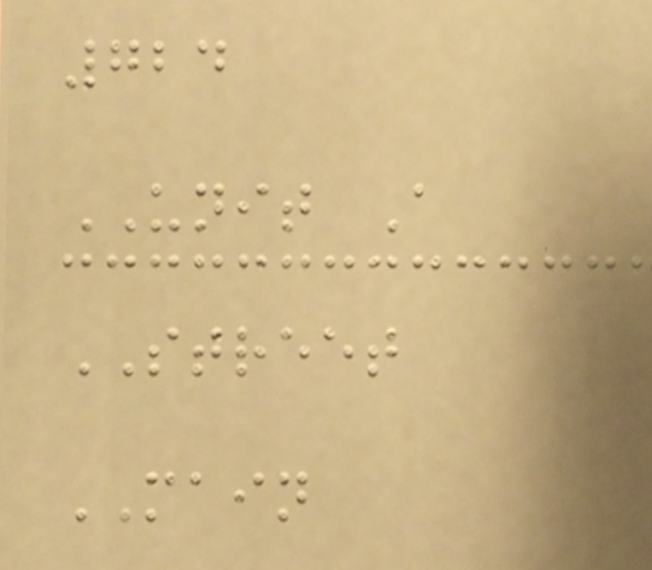724
UNIT A
STREET
MAIN
